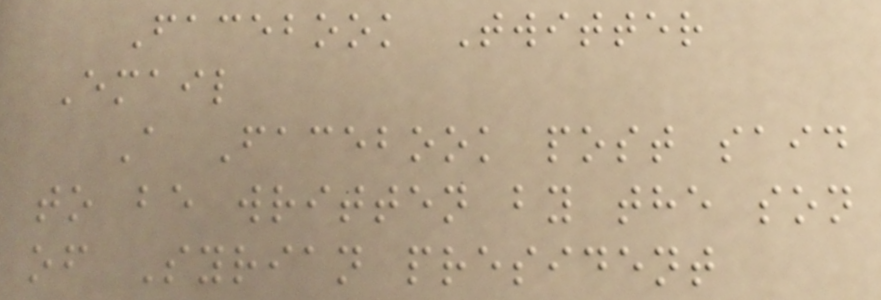Facebook Twitter
Email
A Facebook post said
to be written by the son
of Syrian president
